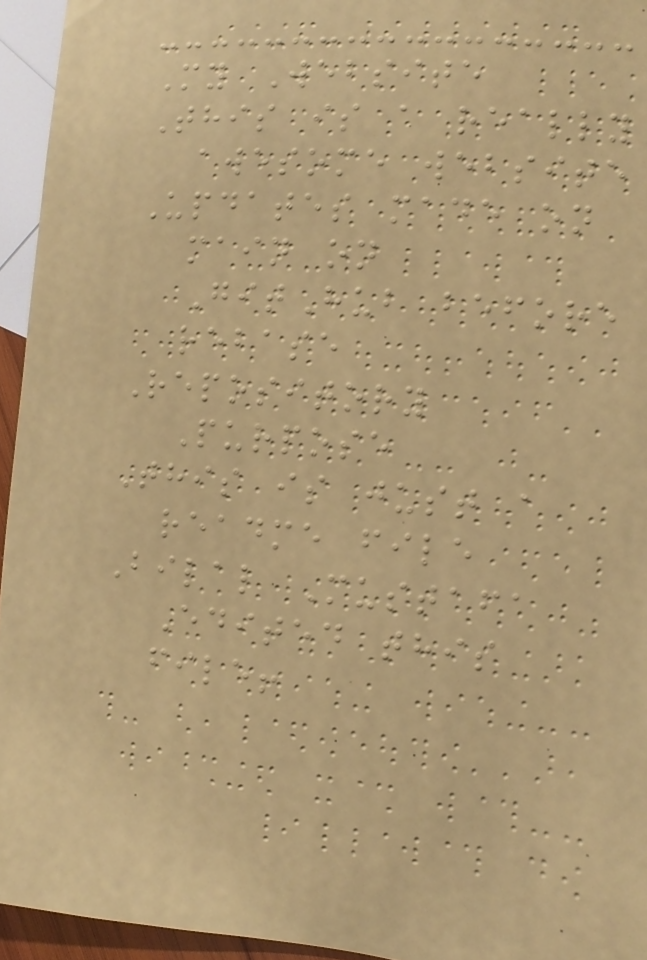My Website
This is a really
awesome website
Updates made on
main on
GitHub before
rebase
Repository
Purpose
This is just a
readme file
Bilal Mustafa
Edited this
file!
